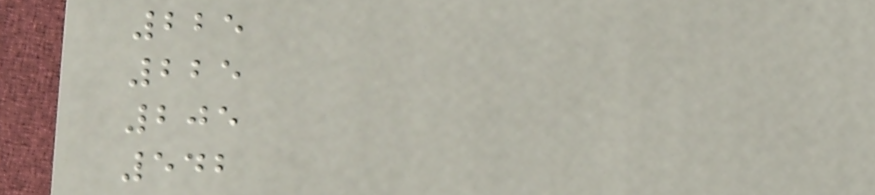225
225
205
542
